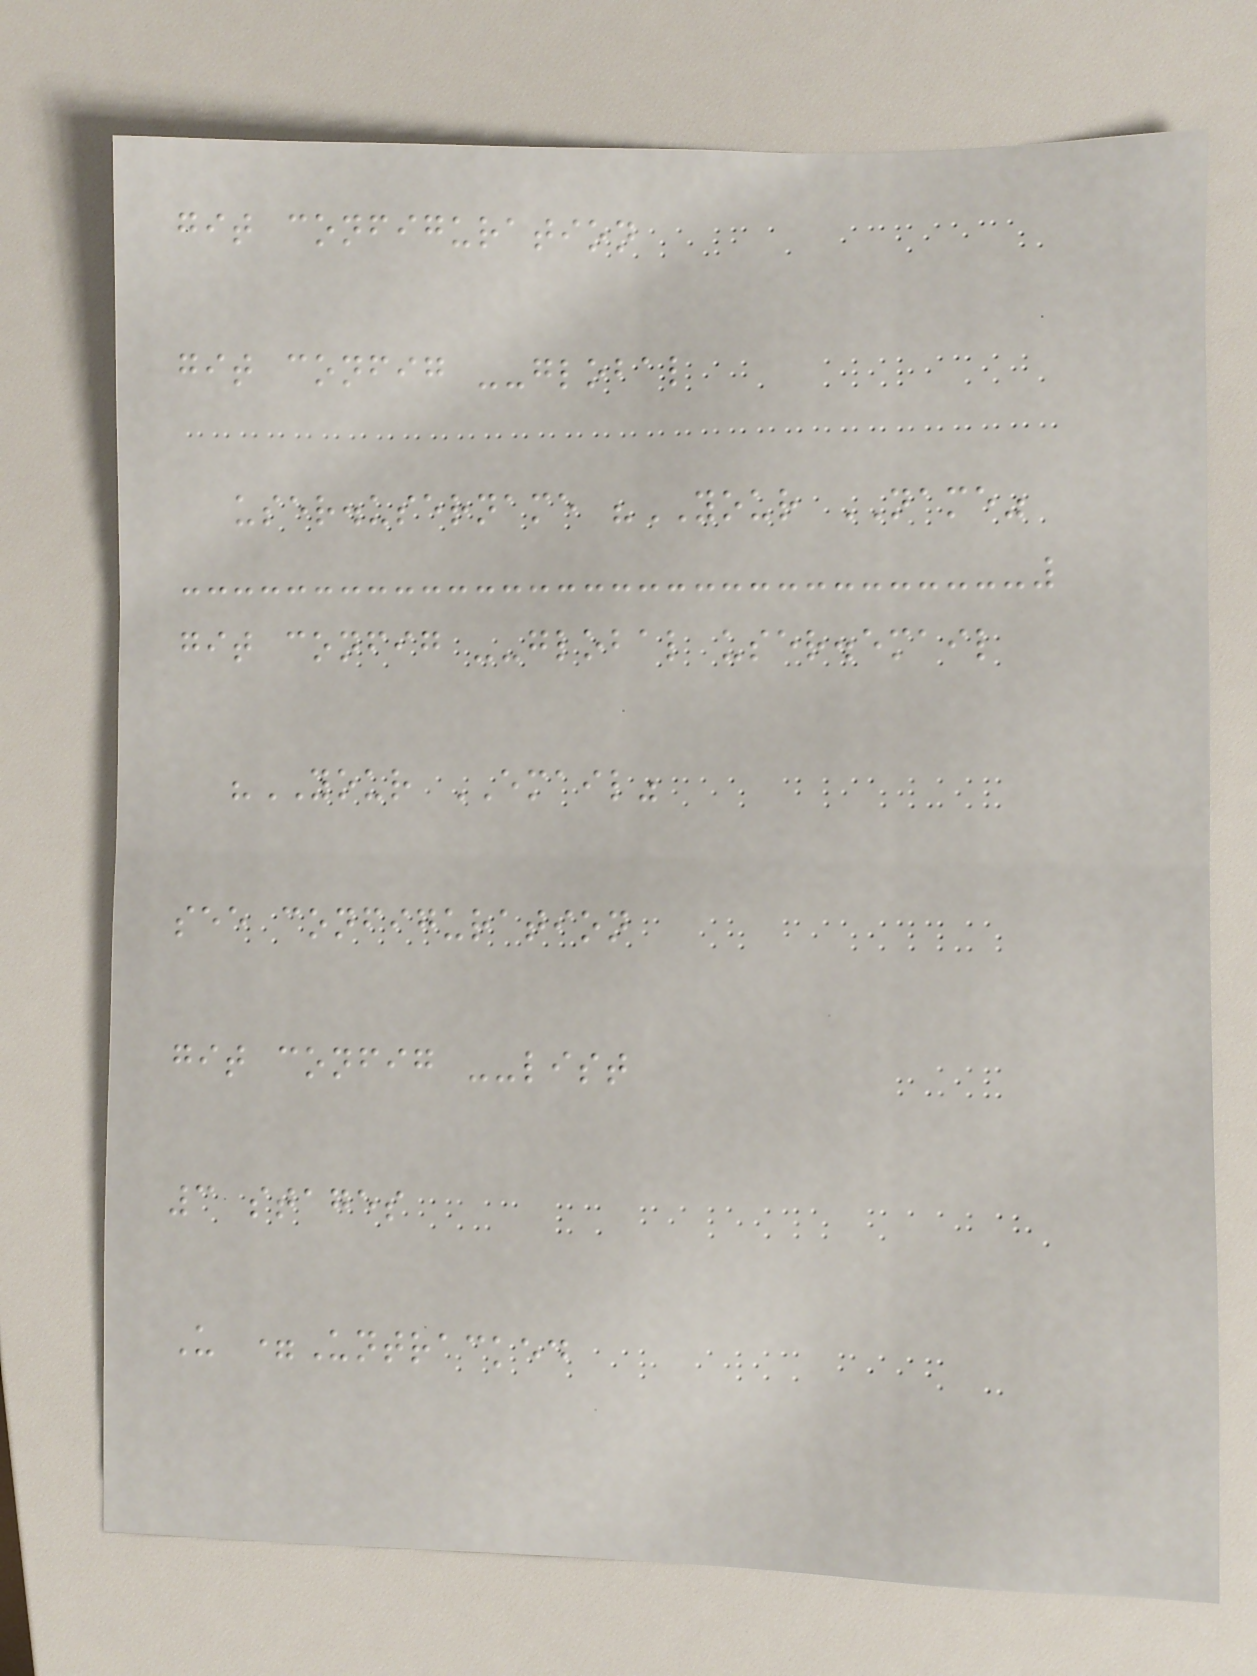git configuration
git config --global
user.username "YOUR NAME"
git config --global user.email
"YOUR EMAIL"
see configuration
git config --list
3 stages
U =Untracked
